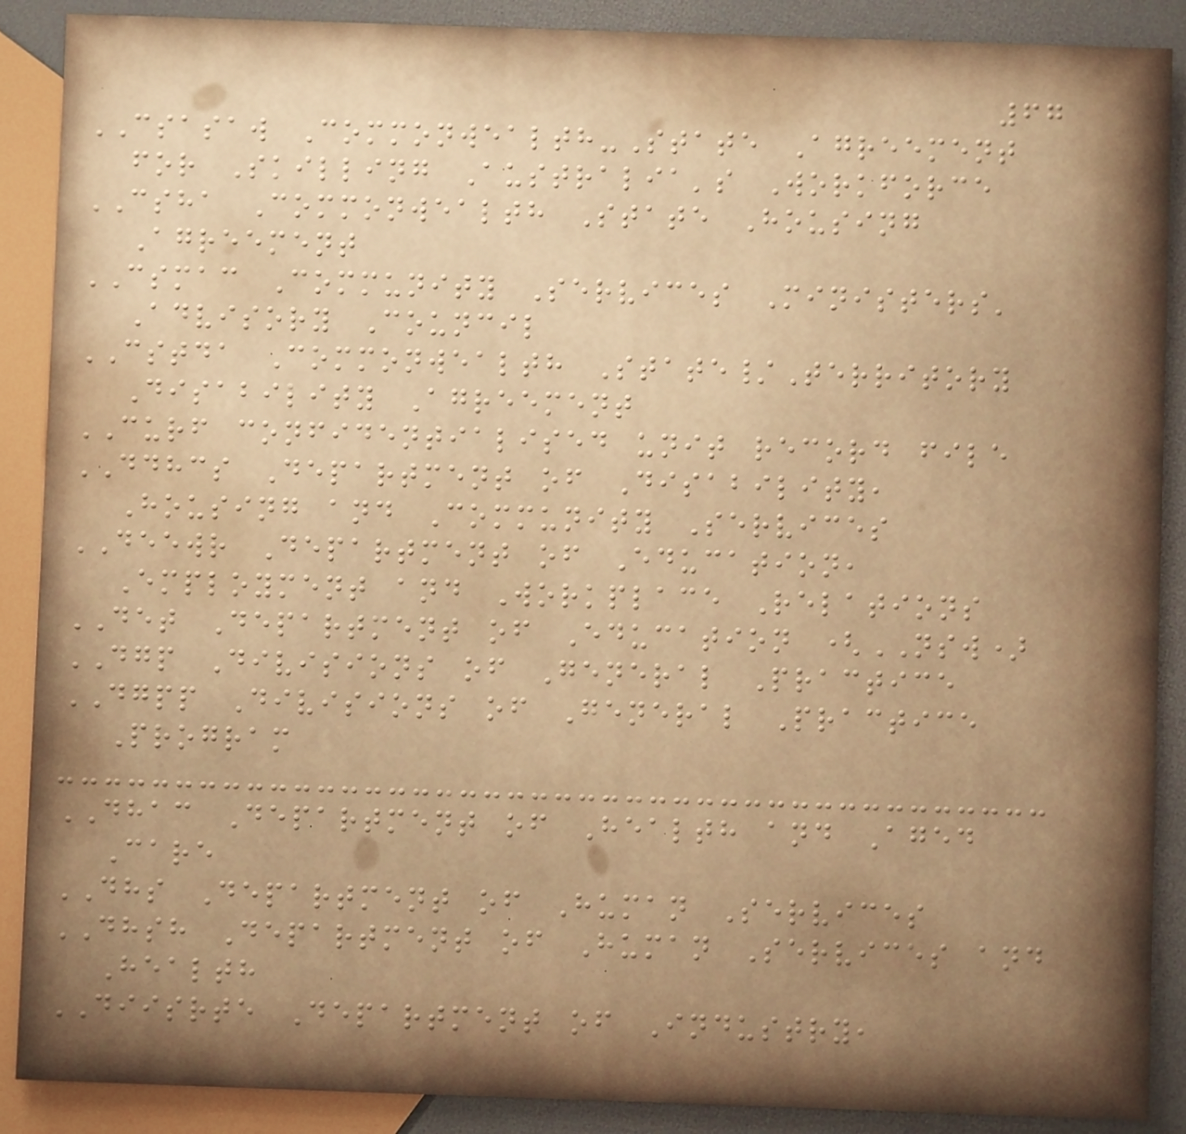67
CSASAW Commonwealth-State Agreement
for Skilling Australia's Workforce
CSHA Commonwealth State Housing
Agreement
CSMAC Community Services Ministers'
Advisory Council
CSTDA Commonwealth State/Territory
Disability Agreement
CURF confidentialised unit record file
DDHCS Department of Disability,
Housing and Community Services
DEEWR Department of Education,
Employment and Workplace Relations
DET Department of Education (NSW)
DGP Divisions of General Practice
DGPP Divisions of General Practice
Program
DHAC Department of Health and Aged
Care
DHS Department of Human Services
DHSH Department of Human Services and
Health
DIISRTE Department of Industry,
